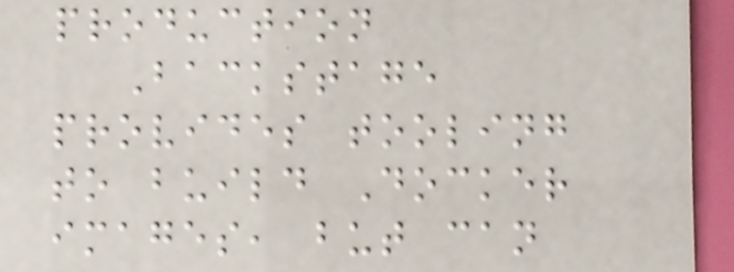production
Backstage
provides tooling
to build Docker
images, but can
